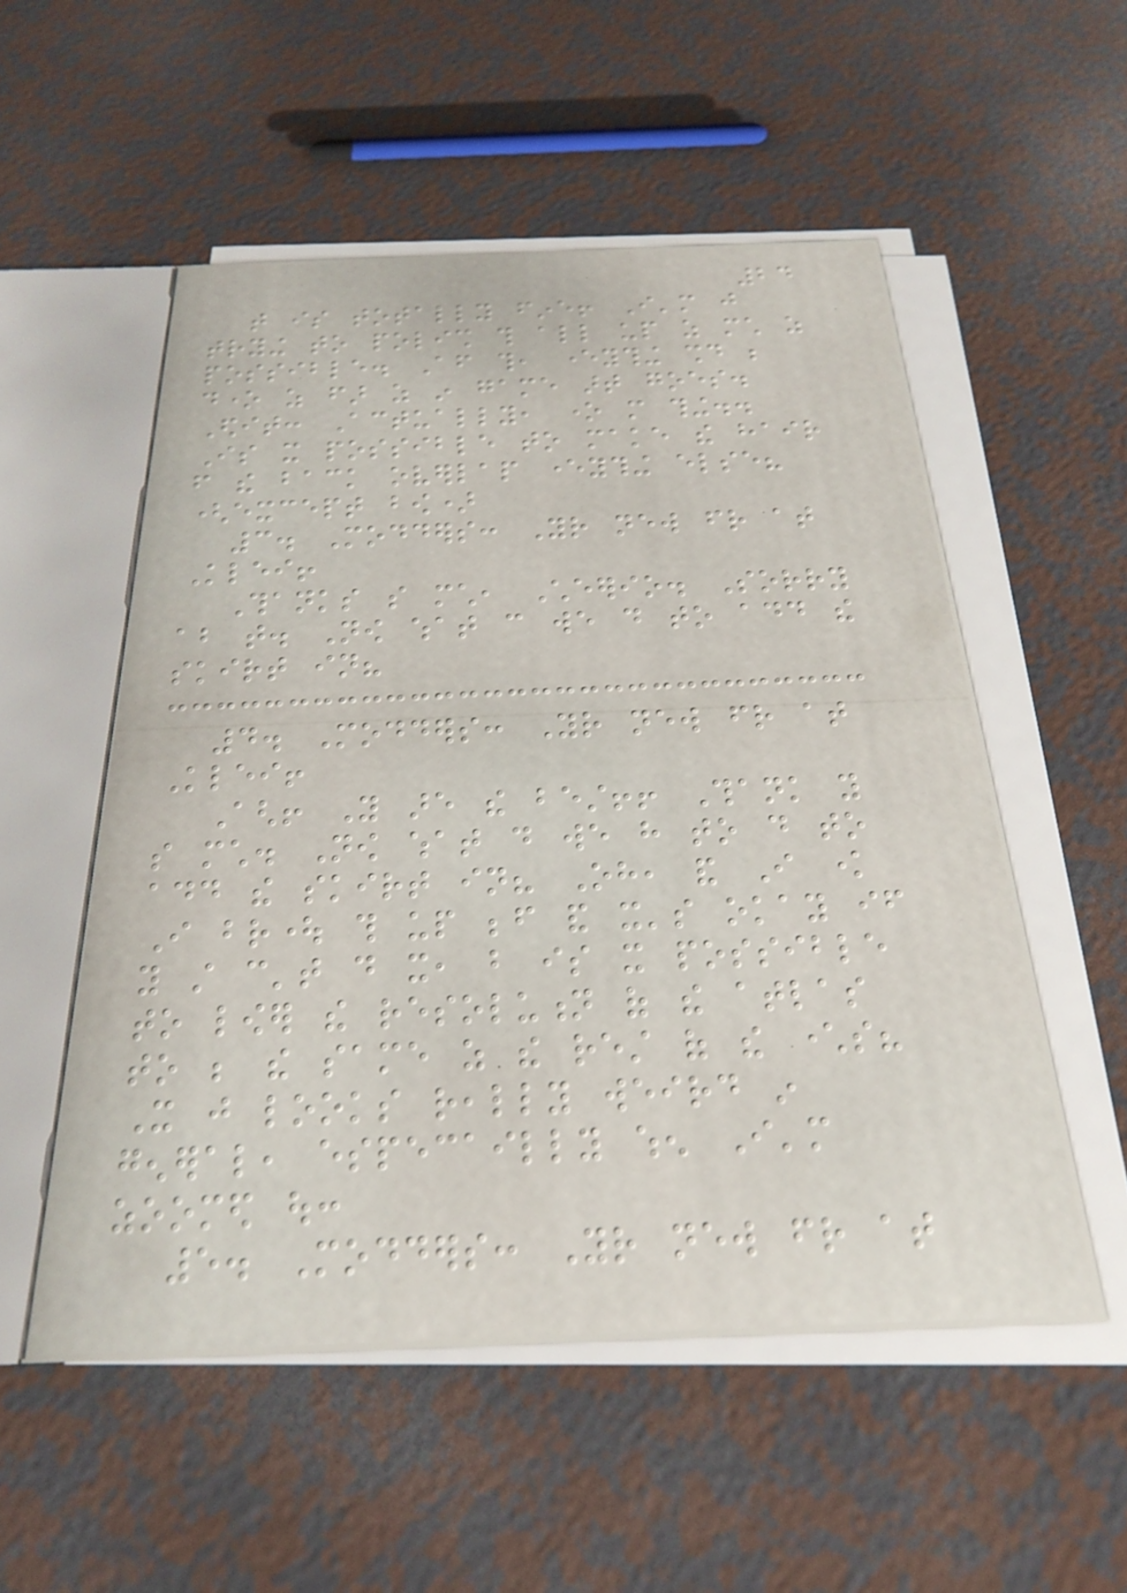24
that is totally fine! I'm just
trying to polish this all up as much as
possible. After this, everything should be
done as far as in game art goes.
Edit: Actually, one more thing..
Is it possible to make the hair
from the back overlap everything else?
(except bow)
3. Modders: Your new friend at
Klei!
Thanks so much, Cheerio. Sorry
about that. Now what can we do to add the
skirt in?
4. Modders: Your new friend at
Klei!
Agh! You are the best!! Thank you
so much. Now what do we have to do to
add the skirt in? Oh, and I know
I brought this up before and it's okay if
you still can't do it, but is it possible
to lower the resolution of the atlas
to be the same as the rest of the characters?
It just looks really weird in
general, especailly when I'm
zoomed out:
5. Modders: Your new friend at
